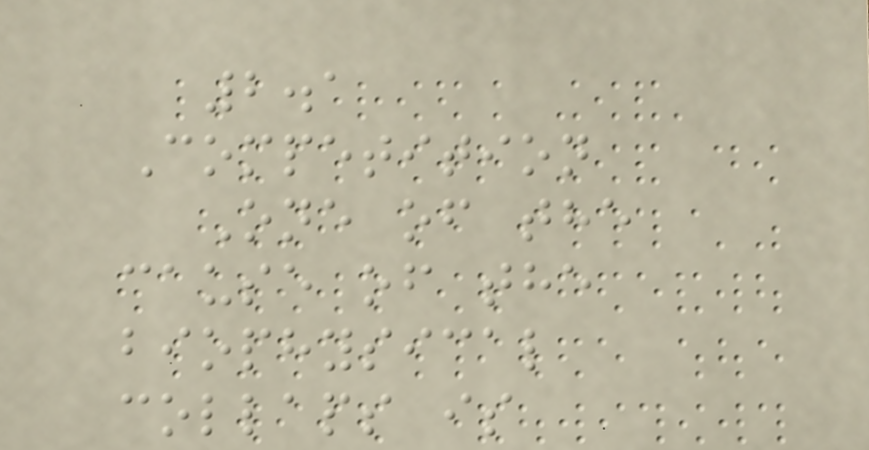2.1
Competition
One of the
cause of the
biophysical
collaps is
